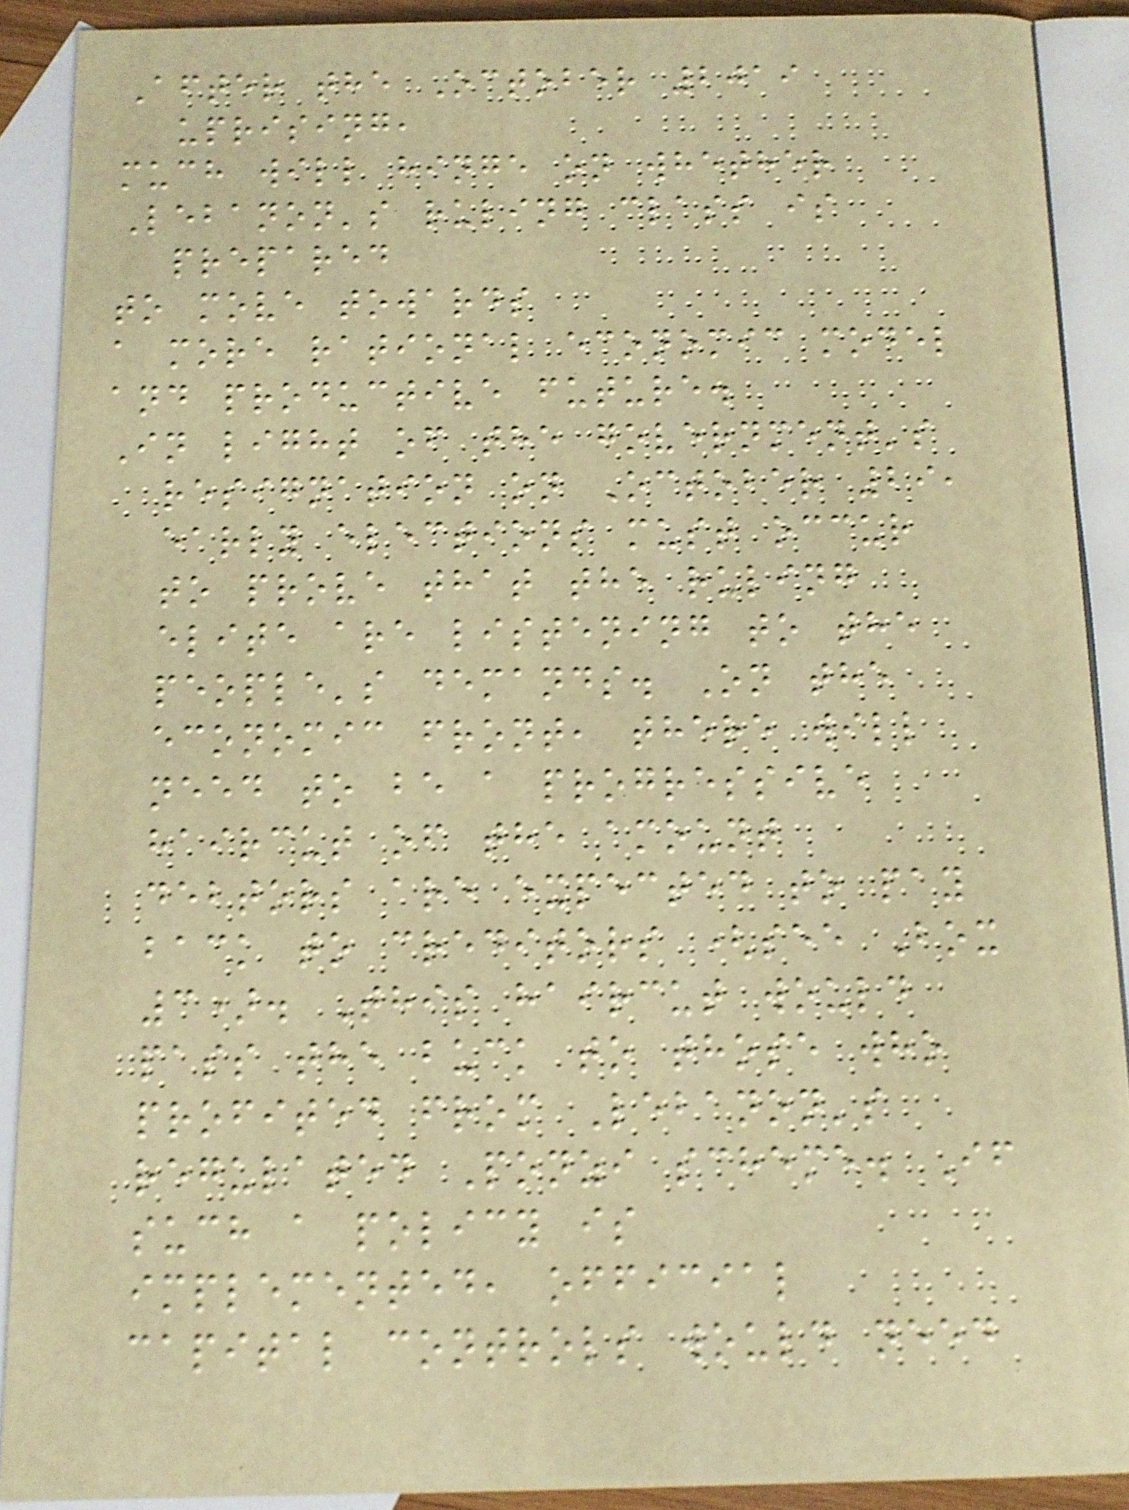After the October 2019
uprising,
much will hinge on whether
Lebanon's ruling class is
prepared
to move towards
a more rational economic model
and productive future.
In light of the government's
resignation on October 29,
early elections must occur
to prove that the ruling
elite are listening to the
people's demands. On the
economic front, there will
need to be a progressive
haircut of the amount
debtors are expected to pay
back to creditors (see Box
3). This haircut would
pass the buck to those who
profited from Lebanon's
regulated Ponzi scheme. If
such a policy is
implemented, official
capital controls would need
